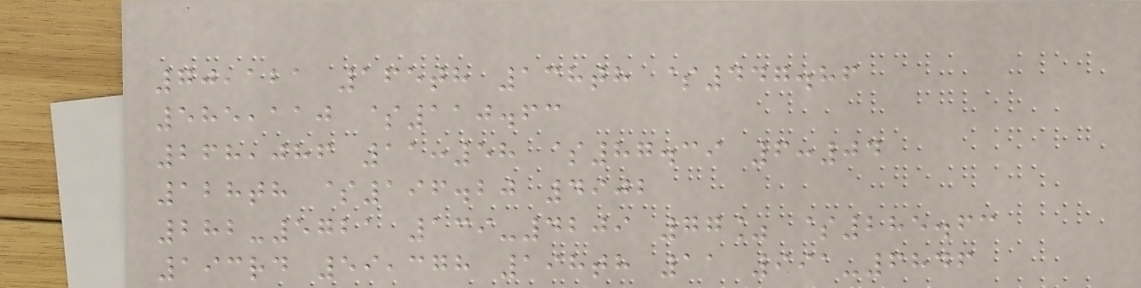70,121 165th 138th $447.86
585,110 $110.63
268,086 11:58 $87.39 6:04
128th $196.20 4902
282-5721 139-4209 77% $285.63
193rd 59,378 198th 11 991-6846
